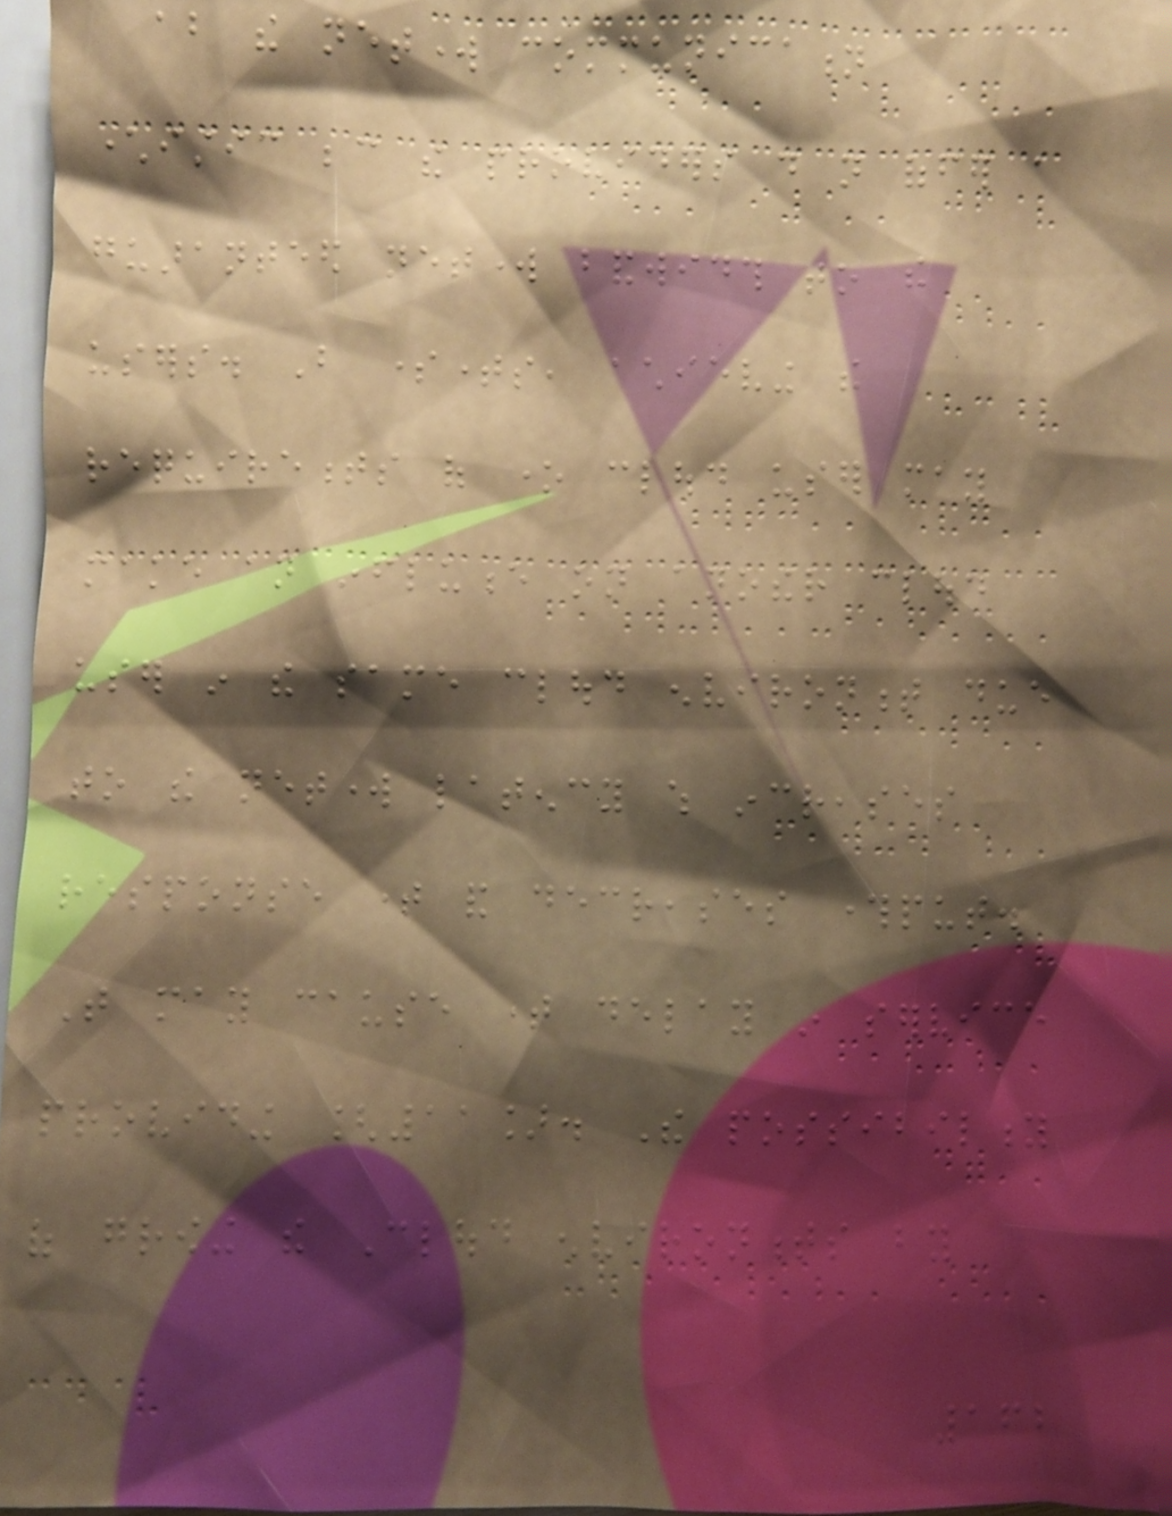about the network communication
characteristic because the providers do not offer a
guaranteed network bandwidth to the
users. But sometimes, achieving the
requirements of one cloud user may
make an influence on another cloud
user in the same cloud environment due
to the network latency which increases
response time and decreases throughput.
That may cause time delay in service
providing [11]. The possibility
of growing the Cloud environments by
162
